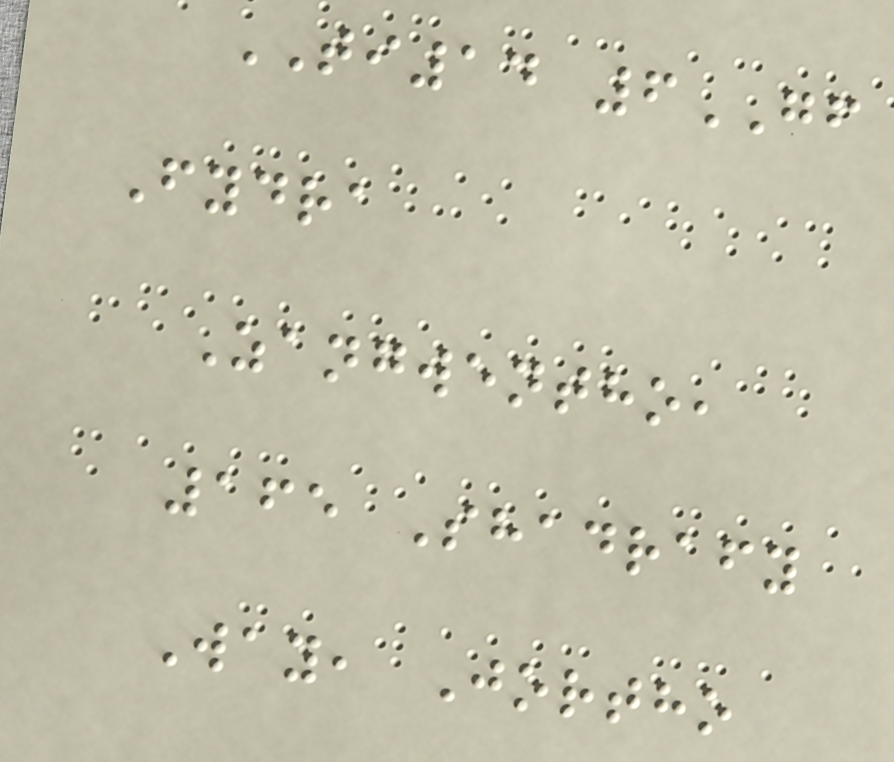TI14 6GF
Fydra
Zangwentho,
165 Shadrafy
Way, Jortho
